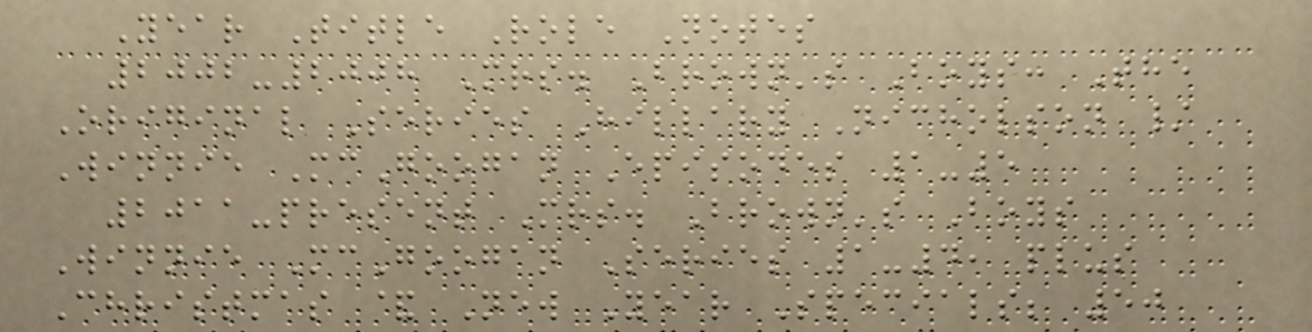Year Title Role Notes
2002-2008 Mrs. Brown's Boys: The
Original Series Hillary Nicholson /
Winnie McGoogan Episodes 1-5
2011-present Mrs. Brown's Boys
Winnie McGoogan Series 1-4, plus
Christmas & New Year Specials; 50
